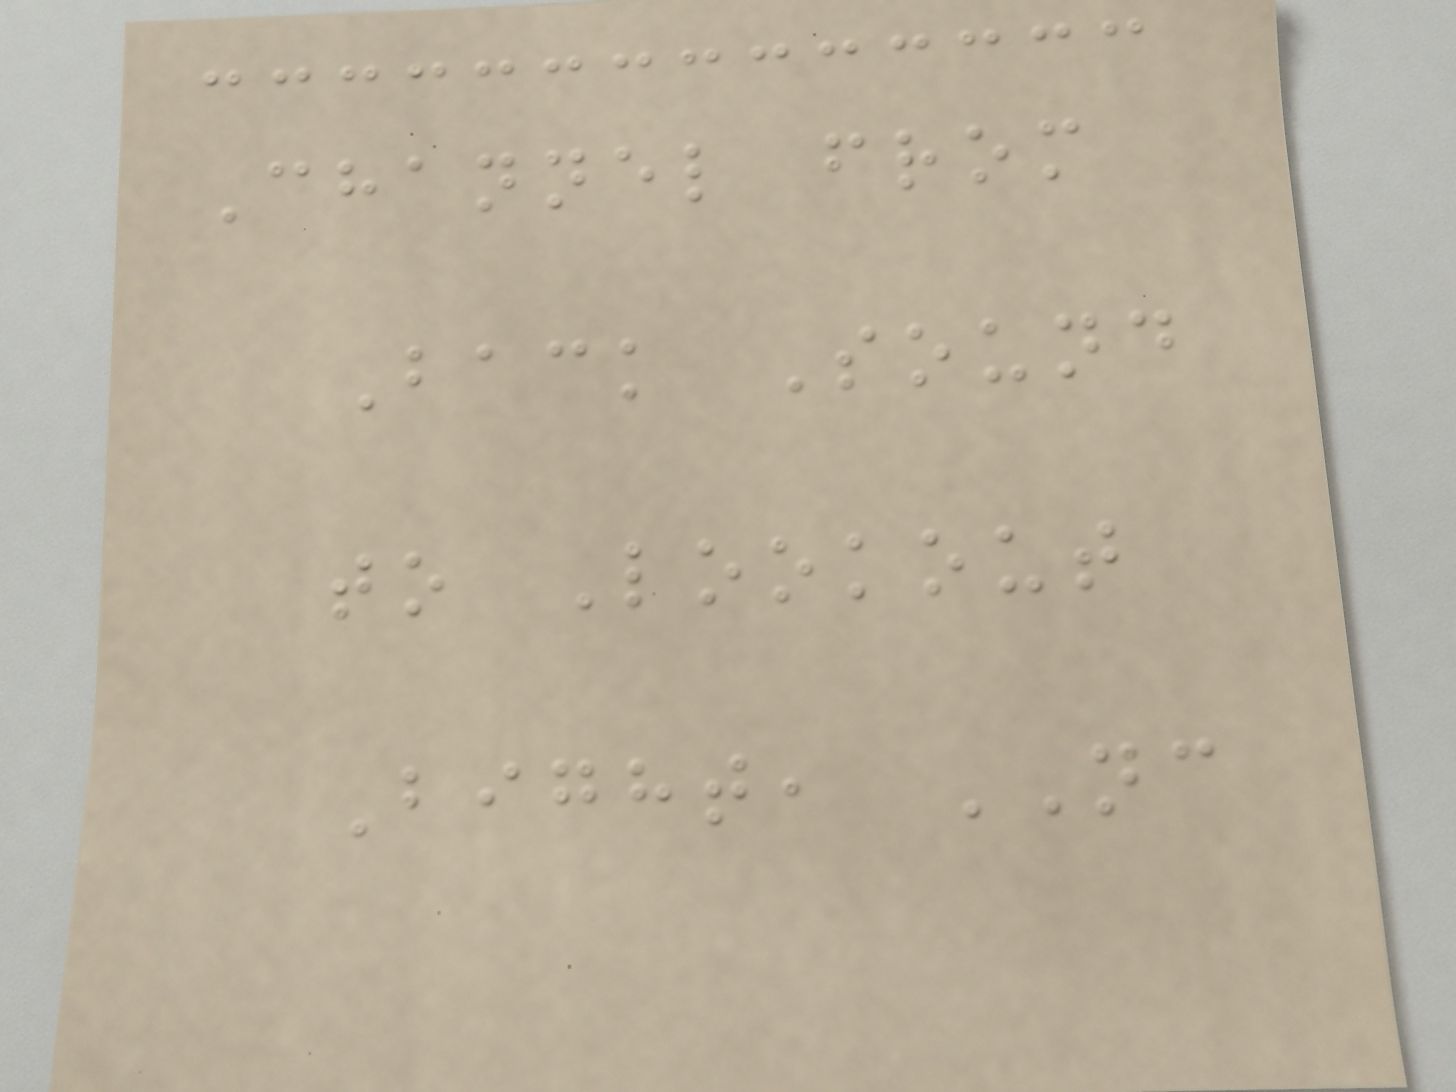Channel from
Back Sound
to Lookout
Bight, NC
